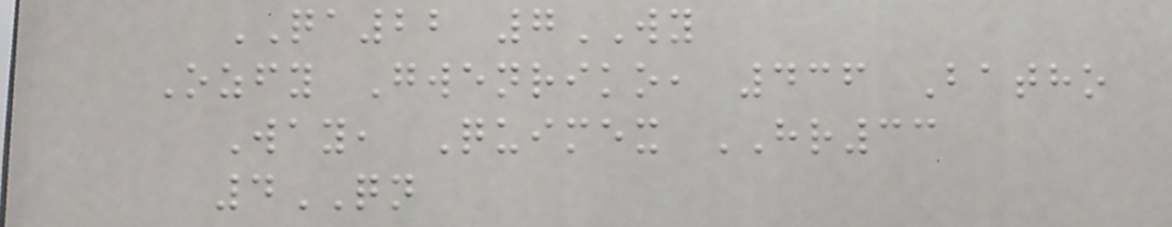QA22 7WY
Ozfy Gwenriko, 436 Batho
Way, Quimex HR33
4QN
